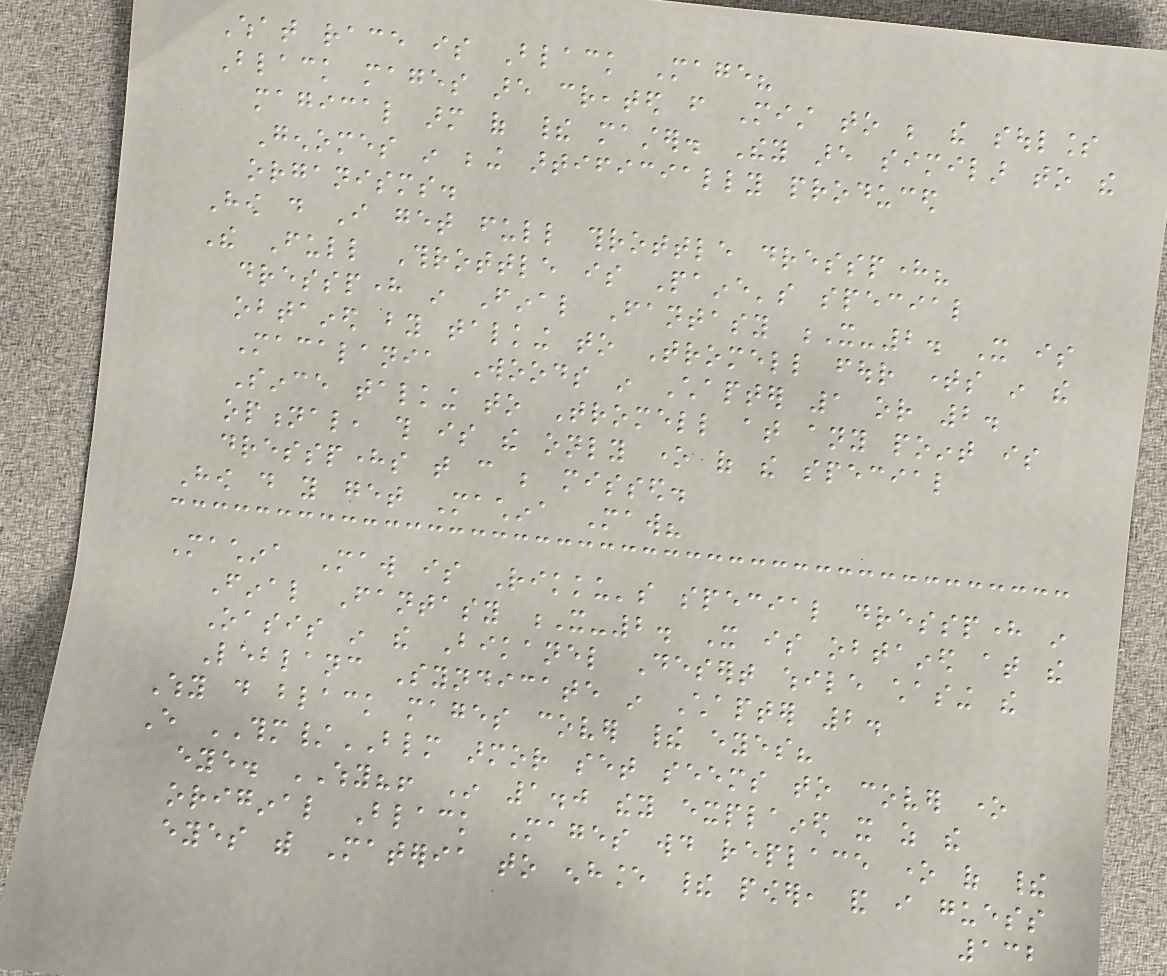What race is Black Mage?
Black mages are created from Mist to be the soulless
magical arm of their master. They are similar to the
Genomes in being artificially produced
organisms.
How do I get full throttle dressphere?
The Full Throttle is Paine's special
dressphere in Final Fantasy X-2. It is
obtained by talking to Tromell four times in the
Macalania Woods in Chapter 1 or 2.
Since talking to Tromell at any point is
optional, this is the only one of the special
dresspheres that can be missed.
How do you get Machina Maw?
Machina Maw is Rikku's special dressphere in
Final Fantasy X-2. It is obtained at the
Oasis in the Bikanel Desert while chasing the
Leblanc Syndicate in Chapter 2.
Why do black mages cover their eyes?
Every THM/BLM armor set seems to cover one
eye. WHY?! In 1.0 they explained it as the
original Black Mages would replace one of their
eyes with Materia to enhance their power, and i guess
132
